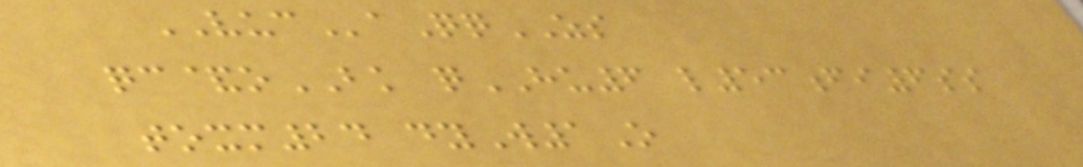VUCaQqZS
qc&oBK qHU6 l53fi6ss
toxm24 dyW1O
